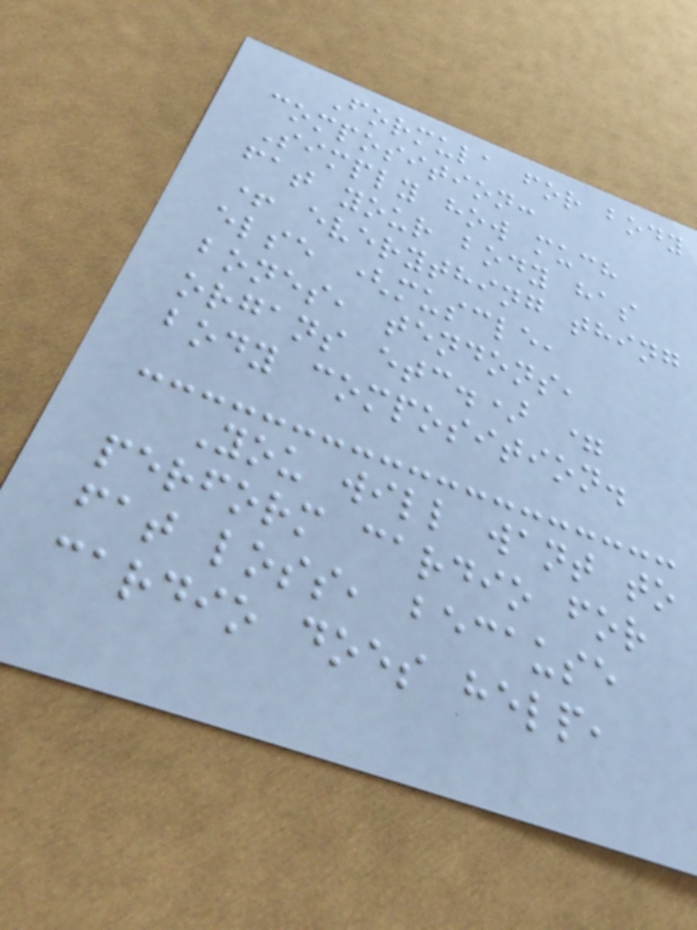Formula for body
composition:
Simply how much
fat your body has
+ everything thing
else (muscle,
bones, tendons,
organs etc.) =
body composition.
You will want to
perform cardio for
fat loss, because
cardio does help,
